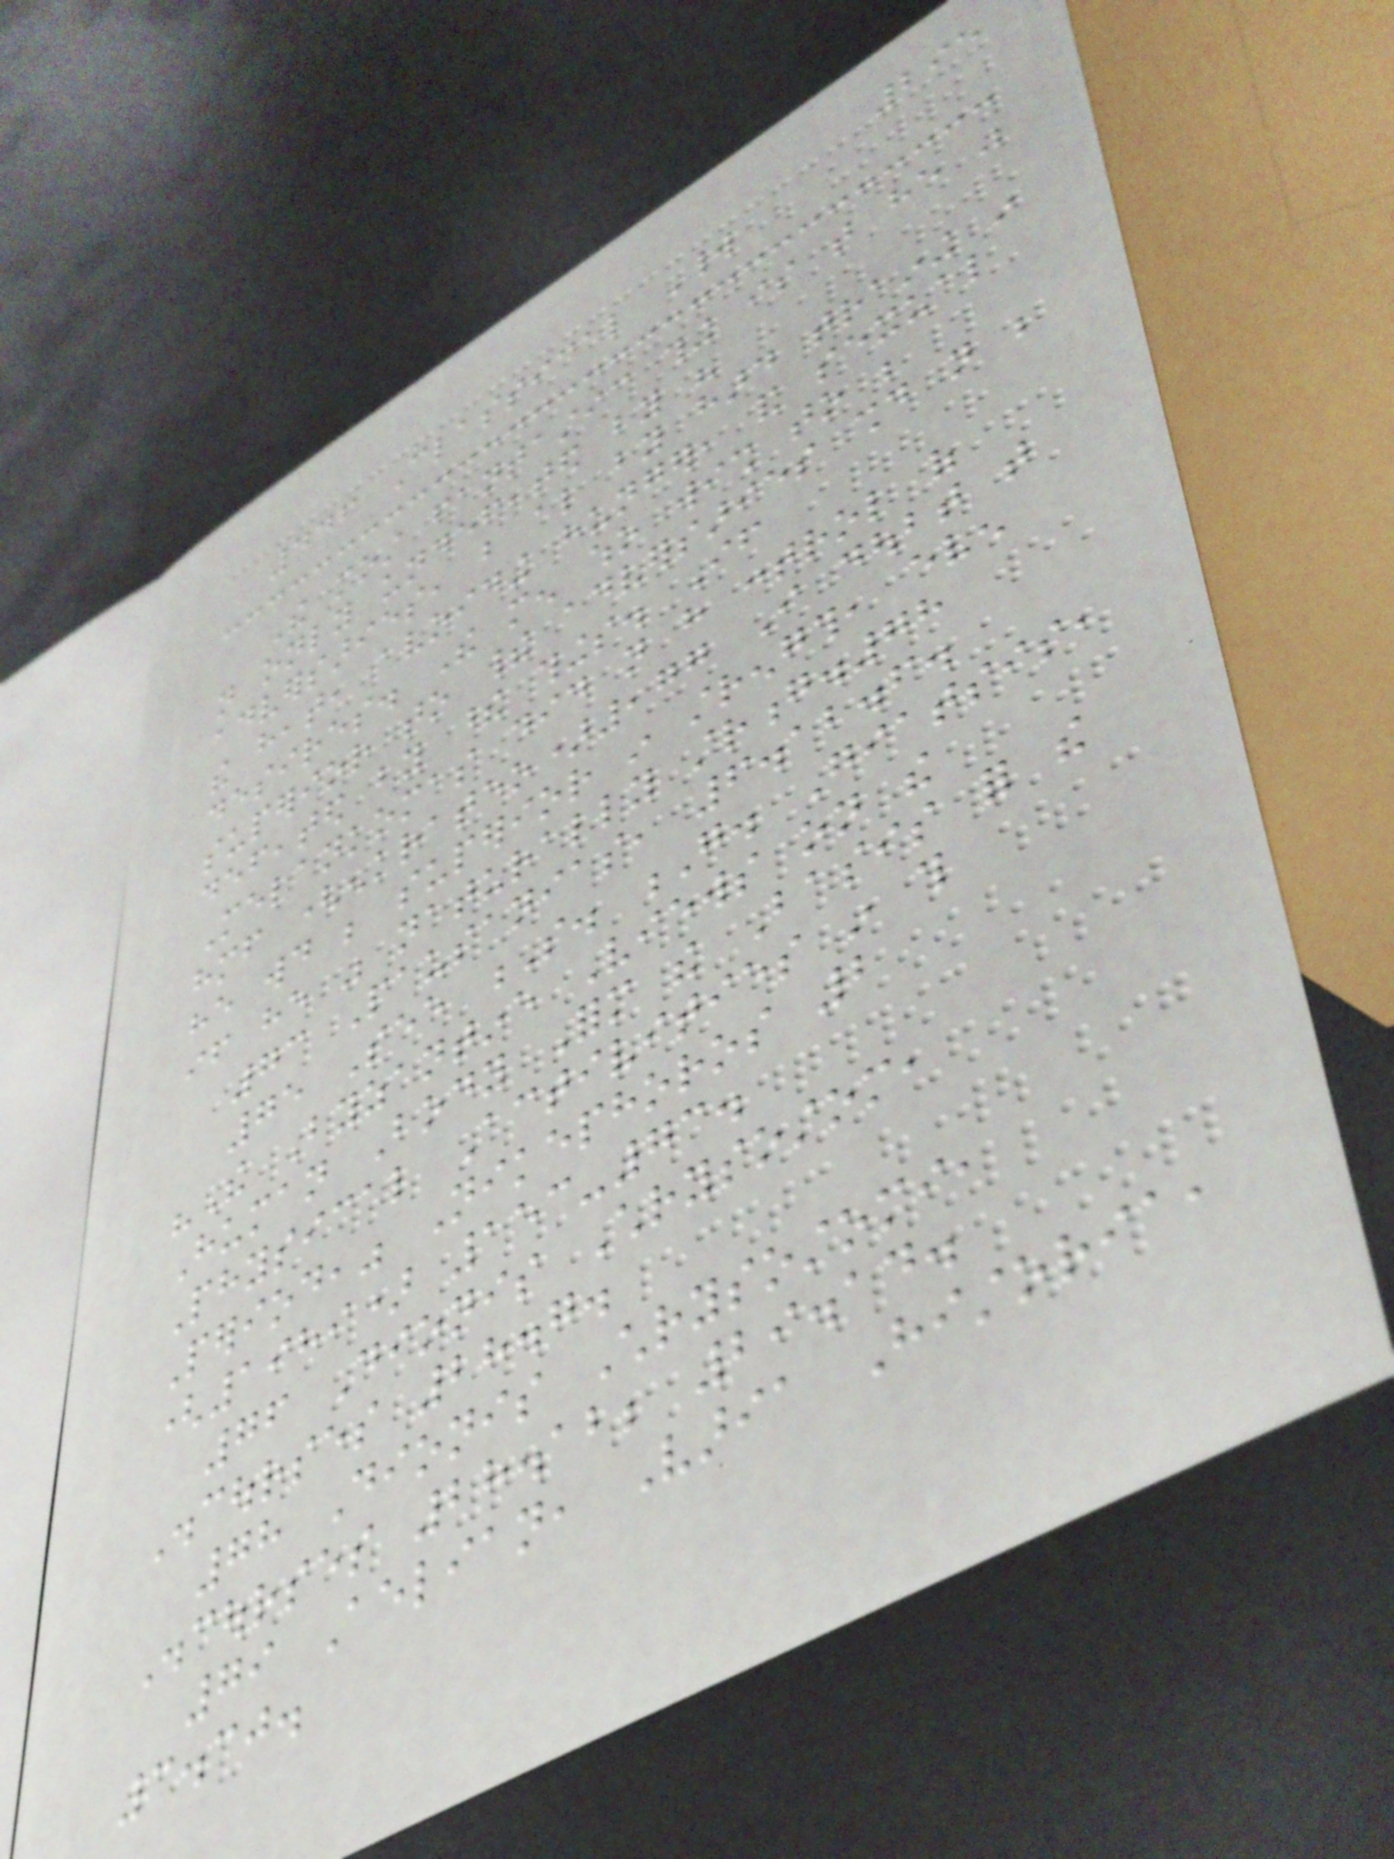295
446 Classical World
The most fantastic thing is that he was
not only undefeated by his
adversaries, but also by hard training in
the heat, avoiding hunger, and sexual
desires. The men who wish to be
superior to their adversaries should not be
defeated by these things. If
Melankomas did not have control of
himself (enkrateo),77 I doubt that
he would be superior in strength, even
if he was naturally strong.78
73 Pausanias, 6.12.6.
75 See S. G. Giatsis,
"The Byzantine Views on the
Human Body Form the Basis for the
Physical Activities in this
Period," Nikephoros 2
(1989) 153-73.
76 Dionis Chrysostom,
Discourses 28.7.
78 Dionis Chrysostomi,
Discourses 28.12; 29.14.
79 Aelian, Varia Historia,
3.30.
